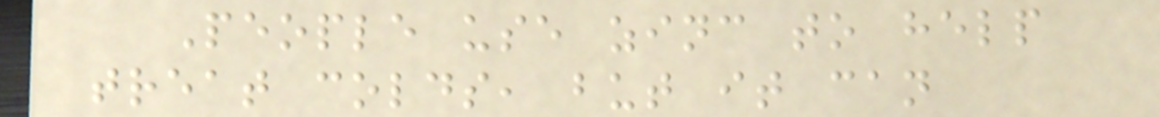People use zinc to help
treat colds, but it can
